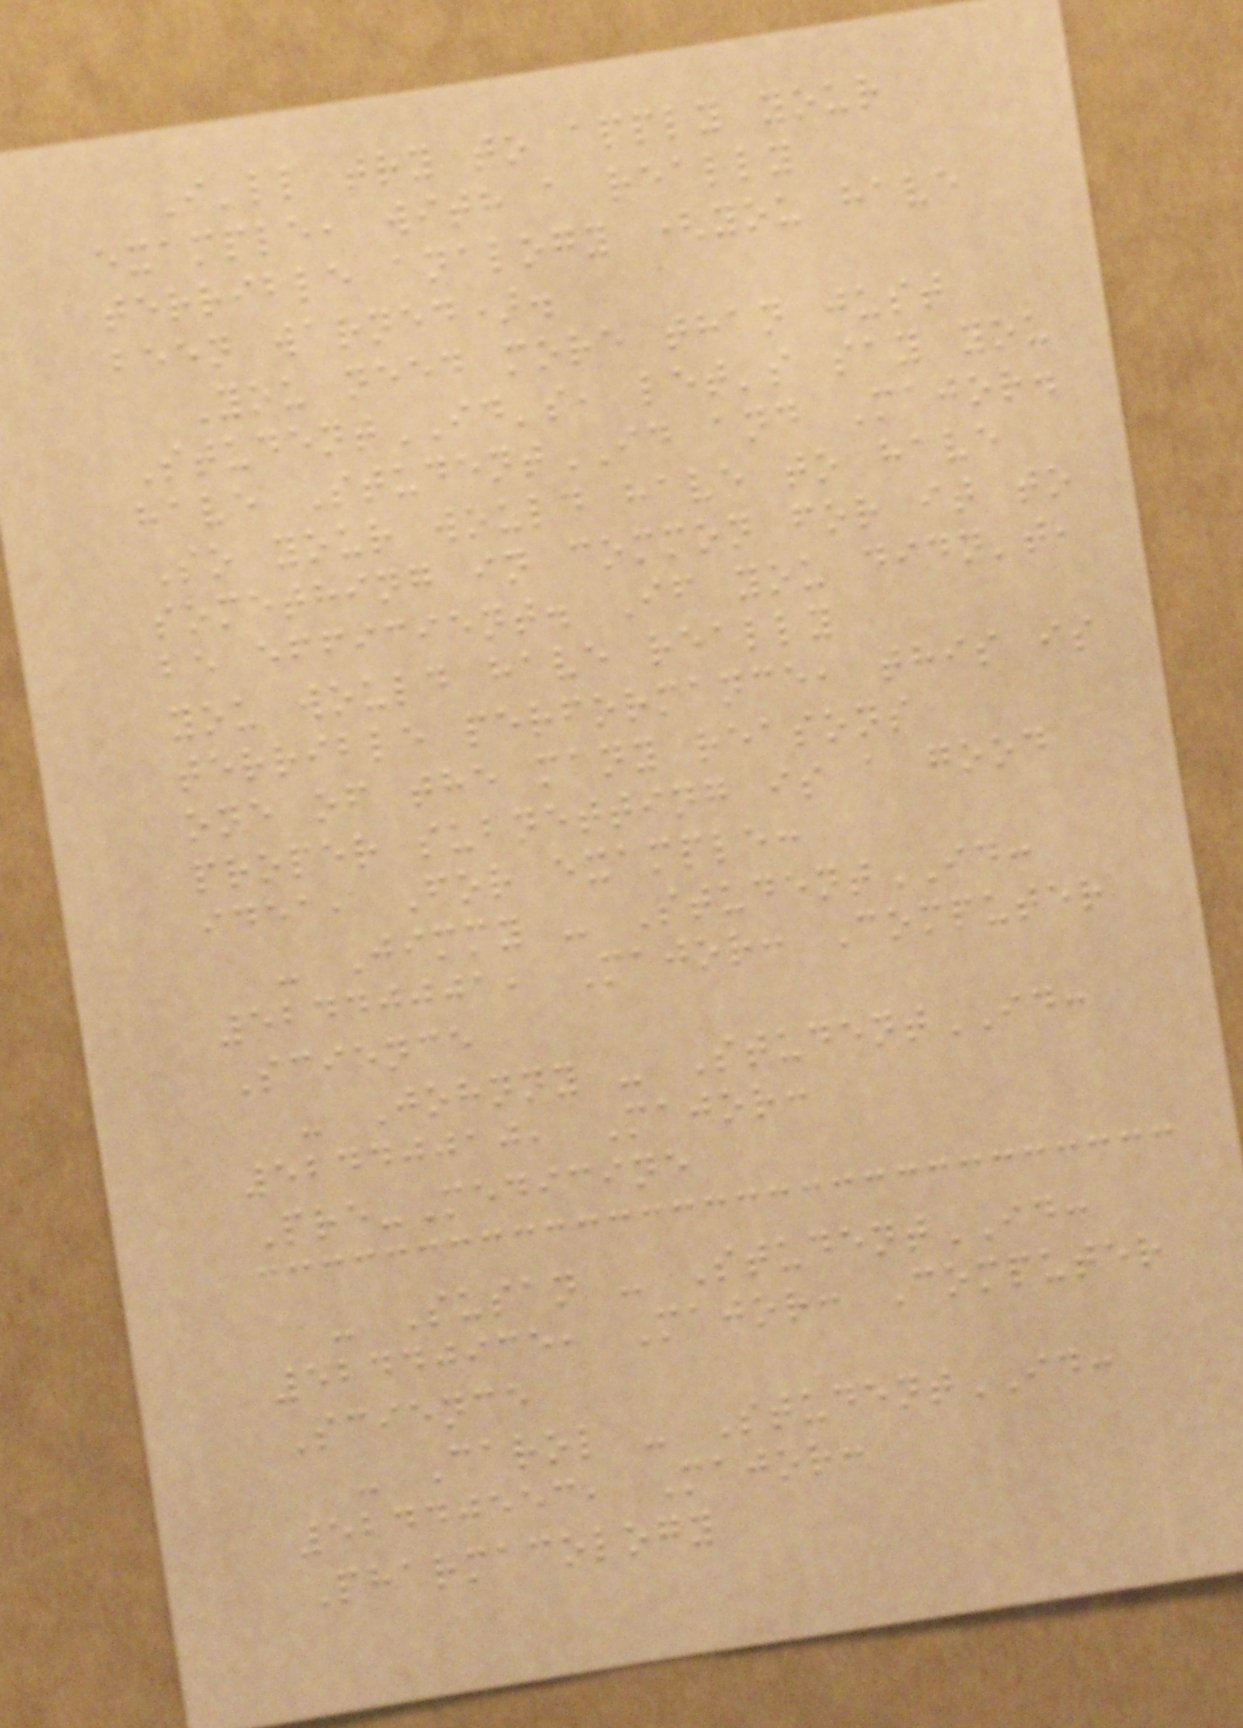I'll try to apply your
example, with a really
terrible analogy (you have
been warned).
You need more than just
StudentID's, let's say you
have StudentID and Major.
So your would have to have
something in common for it to
be efficient. If you didn't,
you would have really
terrible performance, this is
one of the many reasons
proper subnetting is a good
idea, For example:
- Jimmy - StudentID:
52440001, Major: Computer
Science
- Johnny - StudentID:
52440010, Major:
Pre-Medicine
- Susan - StudentID:
52440935, Major: Computer
Science
- Carol - StudentID:
52440553, Major:
Pharmacology
